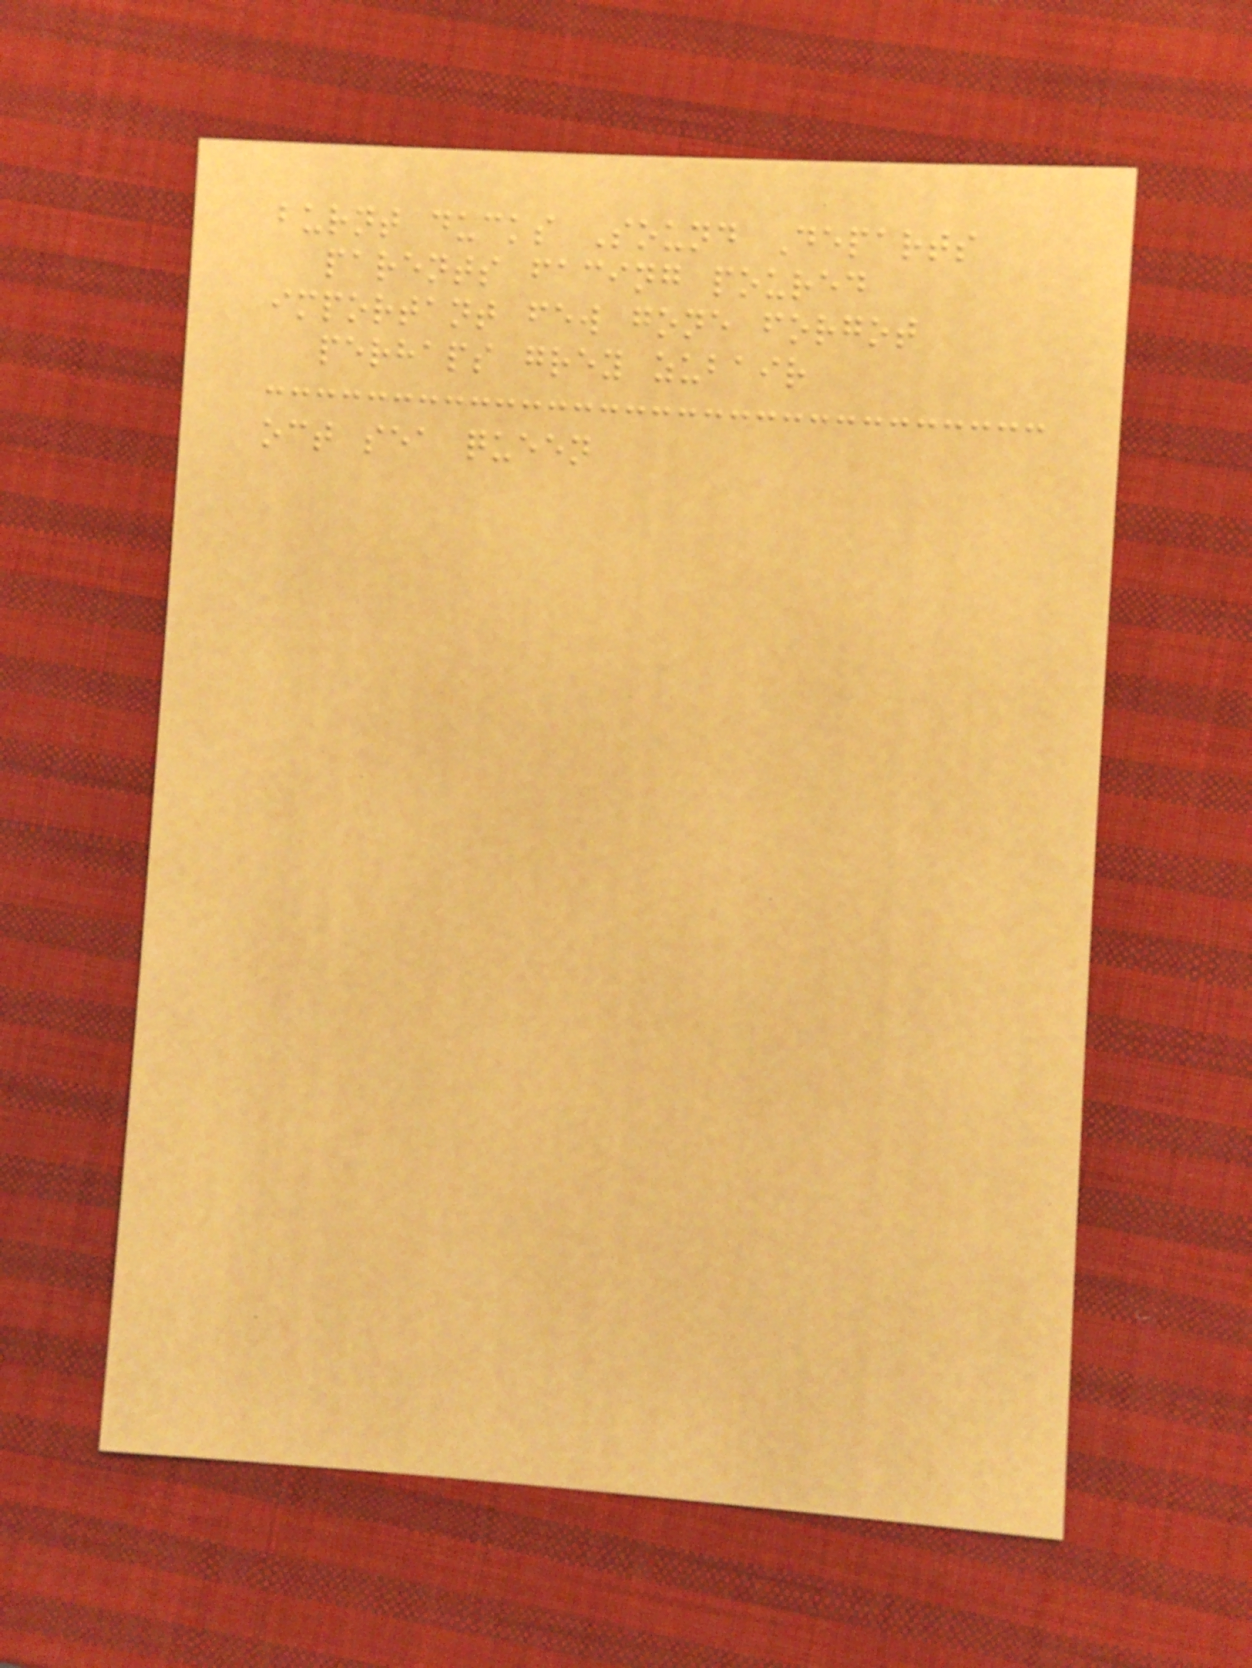burnt ducks Sound Departs
parents facing poured
important few gone forgot
perhaps grey zubair
oct sea queen
